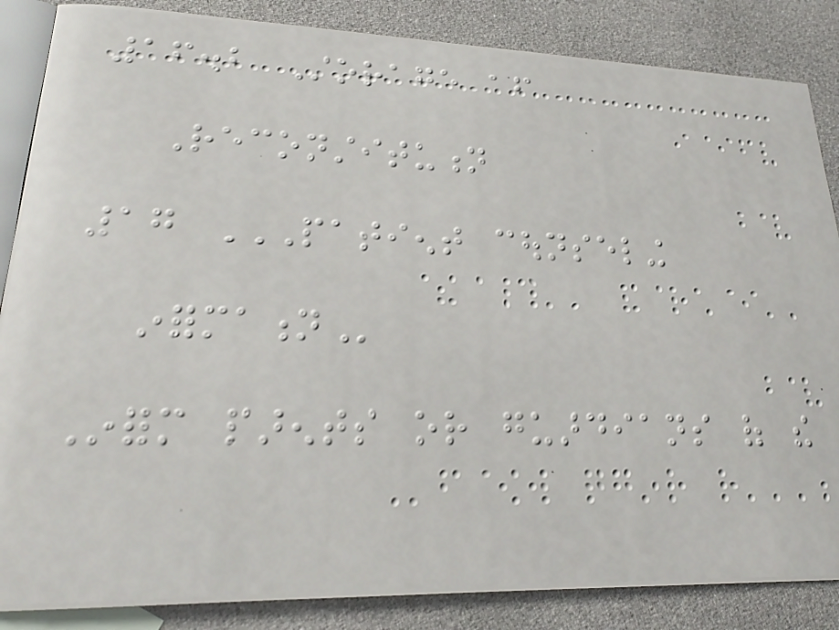16.2 Storage after
Reconstitution
17 PATIENT COUNSELING
INFORMATION
Inform parents or guardians of the
